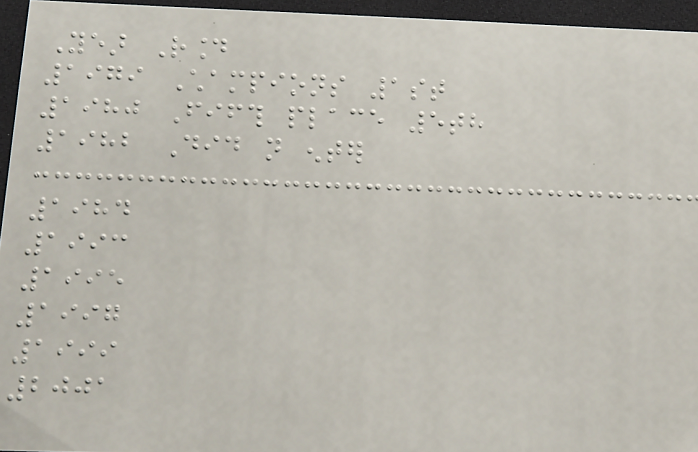Year Round
1979 Champions 1st
1980 Fifth place 5th
1982 Did not enter
1984
1993
1995
1997
1999
2001
